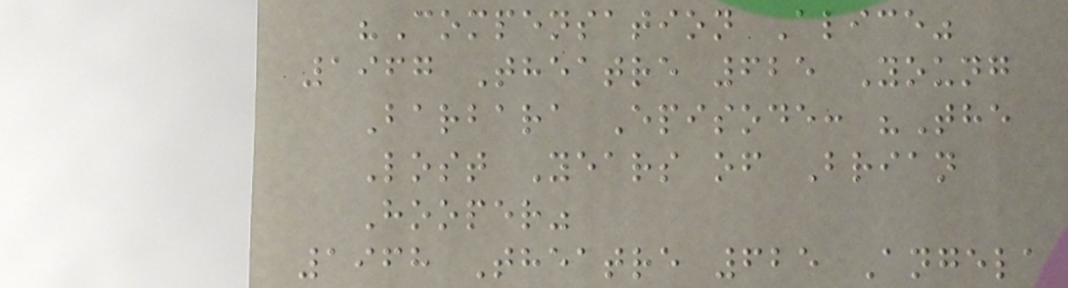"Compensation Alice"
1967 Theatre 625 Young
Barbara Episode: "The
Lost Years of Brian
Hooper"
1968 Theatre 625 Angela
